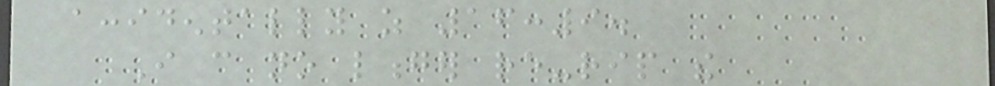accidentally as 16:9.
I can no longer re-rip the
